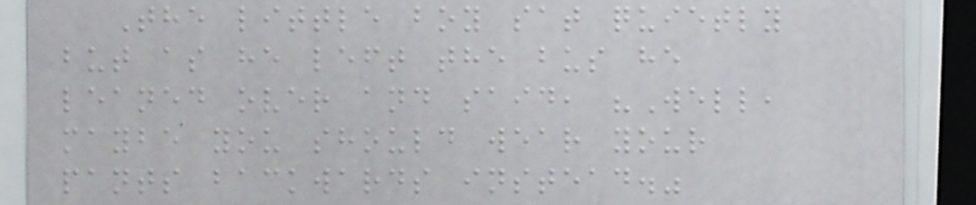The little boy sat quietly
but as he left the bus he
leaned over and said, "Well,
maybe you should wear your
pants backwards instead."
